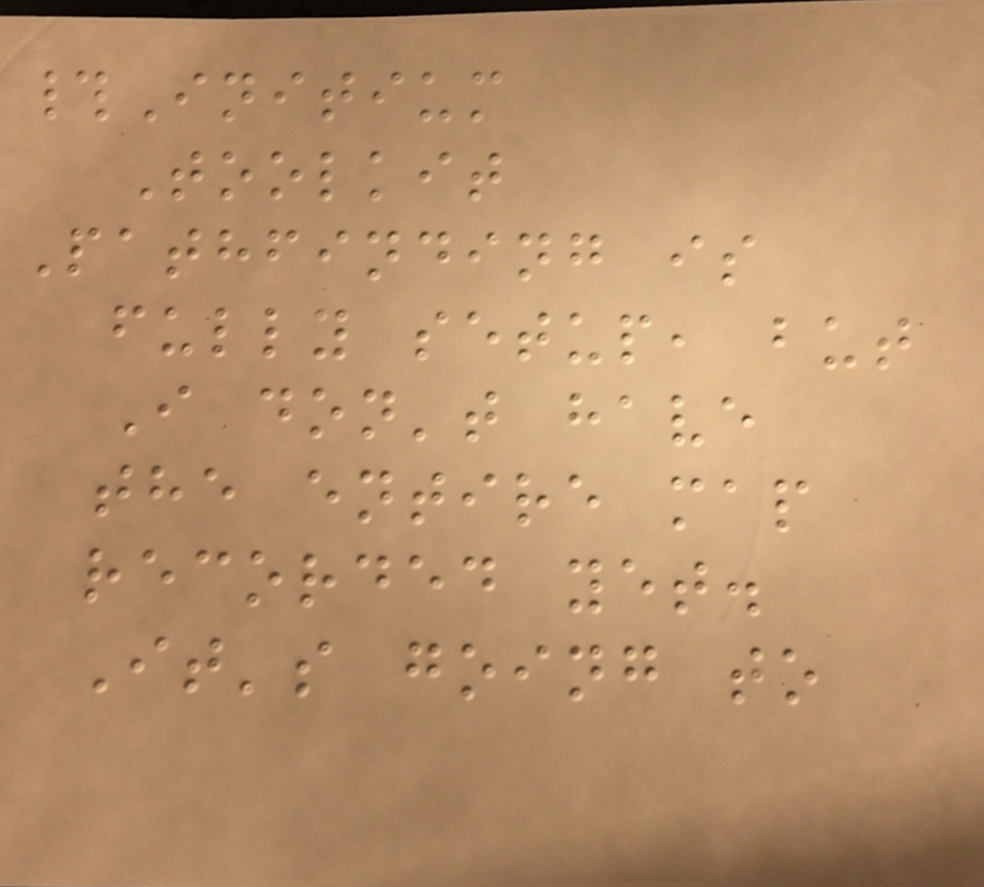#Initium
Toolkit
Pathfinding is
fully setup, but
I don't have
the entire map
recorded yet.
It's going to
